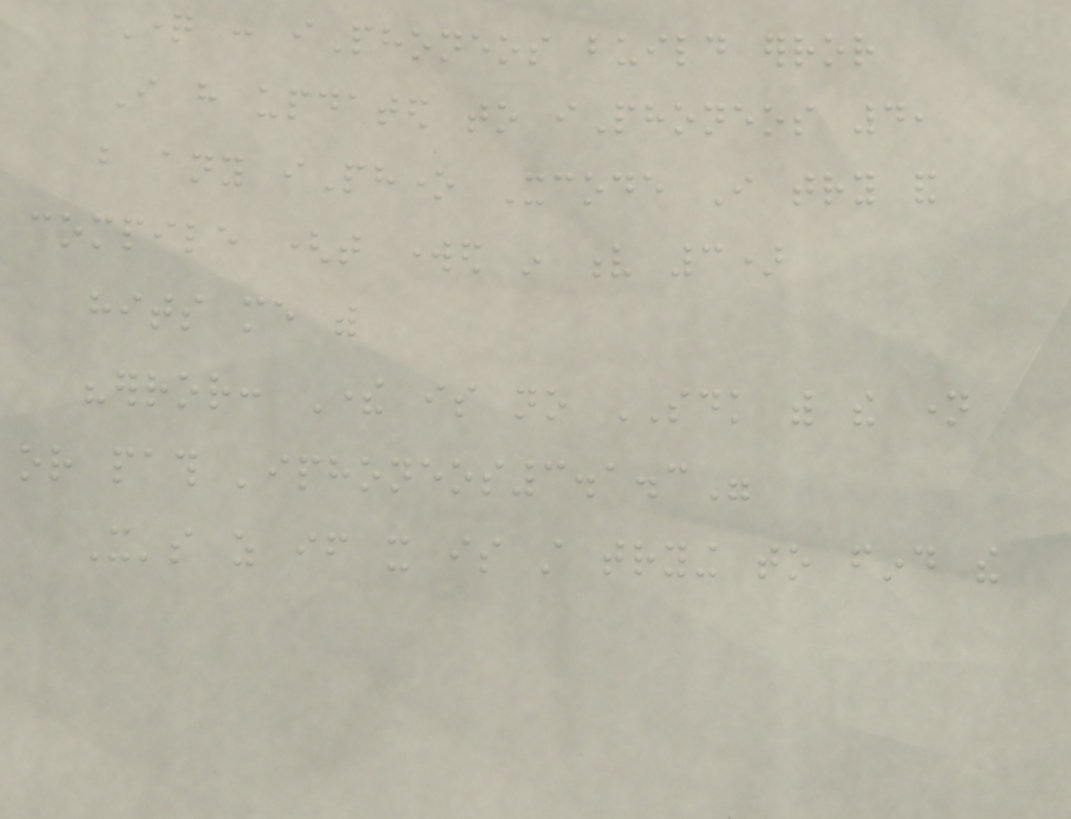Question : iPhoneos build error
I have updated to iPhoneos 4,
but any iPhone Xcode I try and
compile (that worked in v 3)
hits me with
"error: There is no SDK with the name
or path 'iphoneos3.1.3"
It's as if it is still trying to find the
